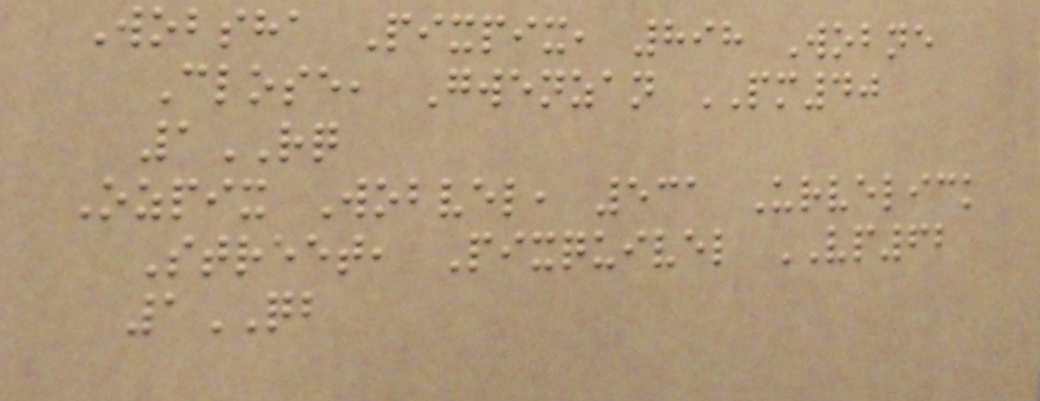Wobsha Pixpix, 898 Wobne
Close, Gwenzan PM40
1RQ
Ozpix Wobvel, 531 Urvelick
Street, Pixquivel VP62
1QB
